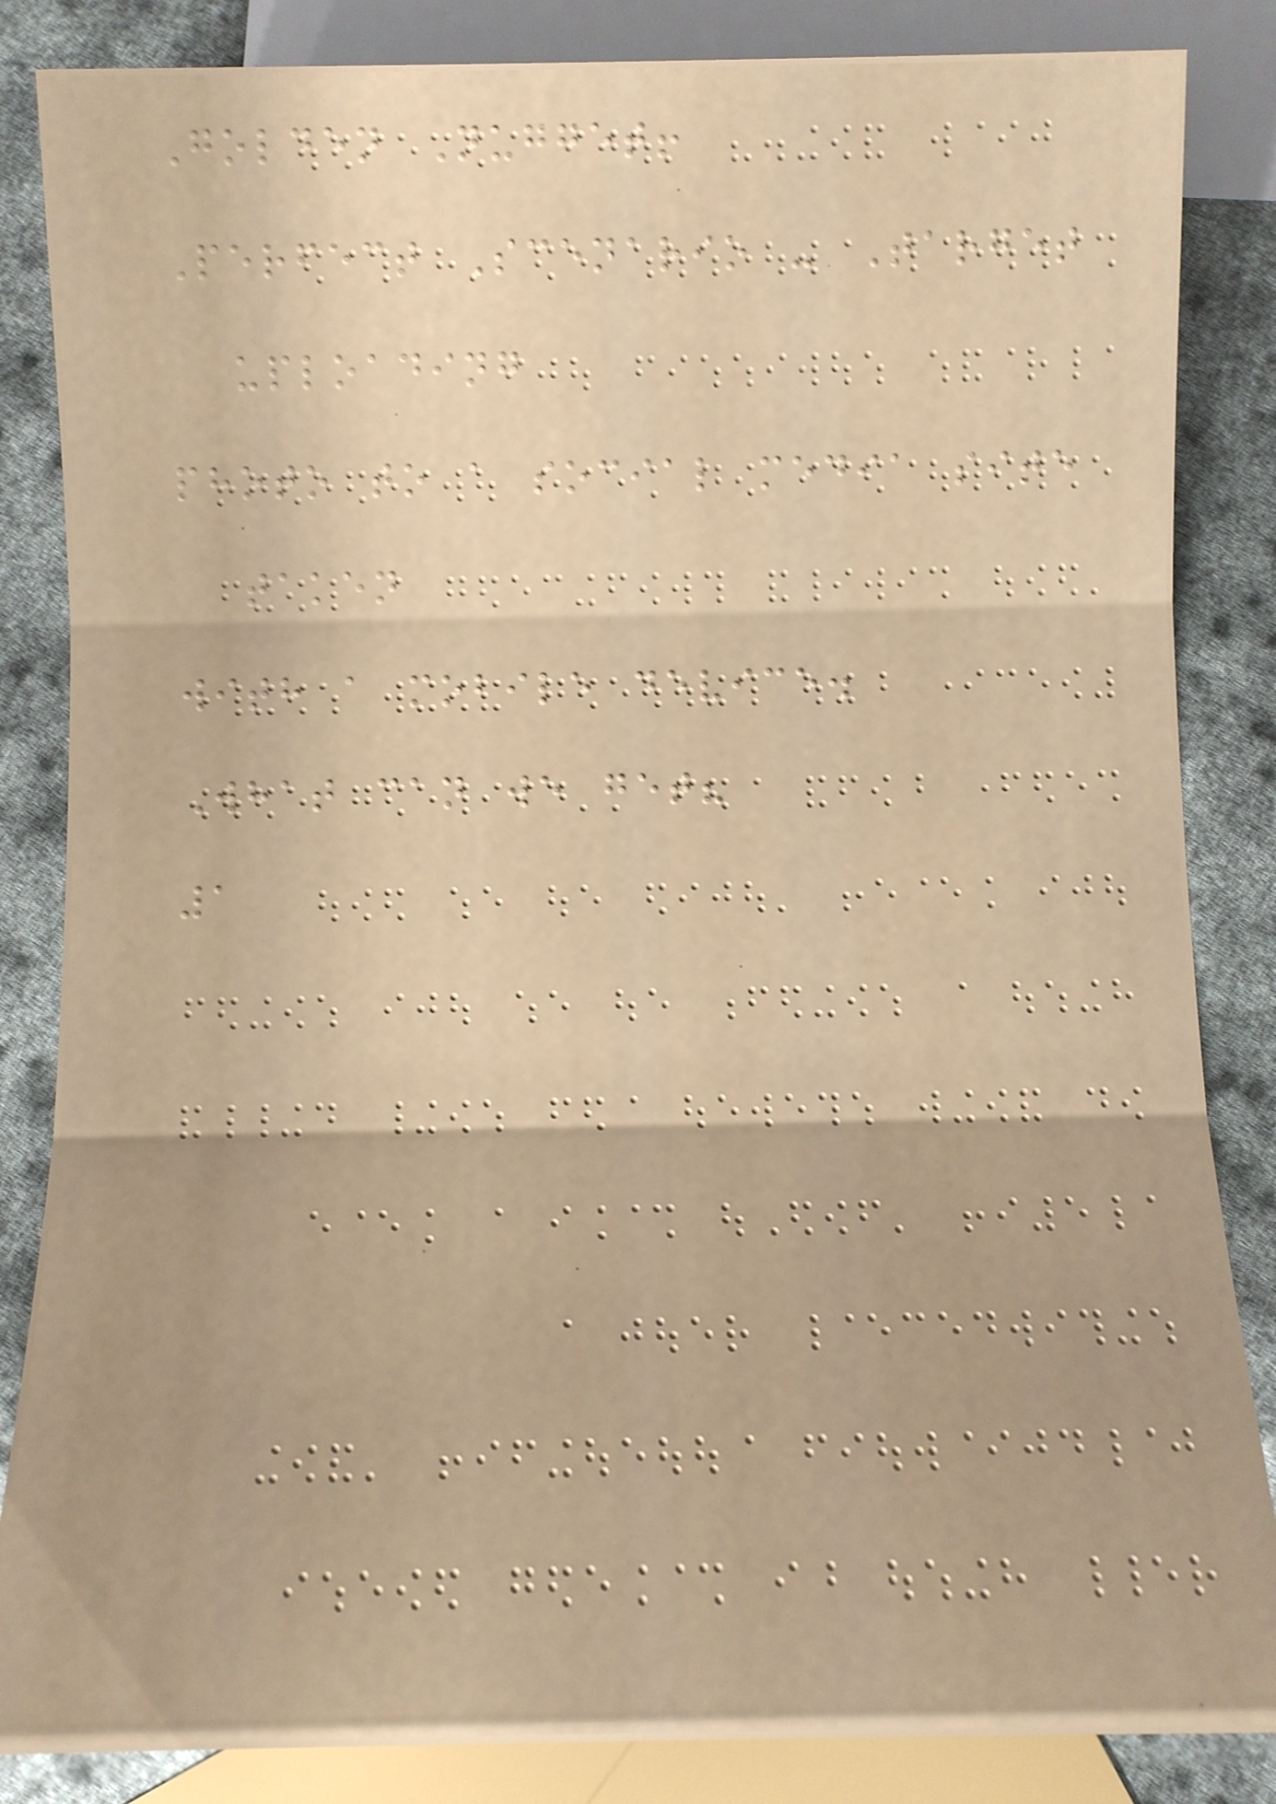Golden Nugget!
Perfect Scenario - Target
uploading
photo to a social media site
taken
with a mobile device.
What can we get?
1
